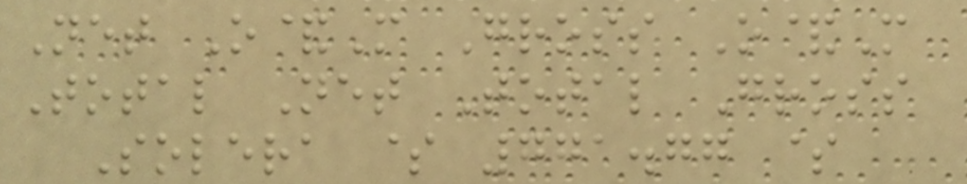Net O&M Gross O&M
Total Net Total Gross
Solera $ 771.77 $
